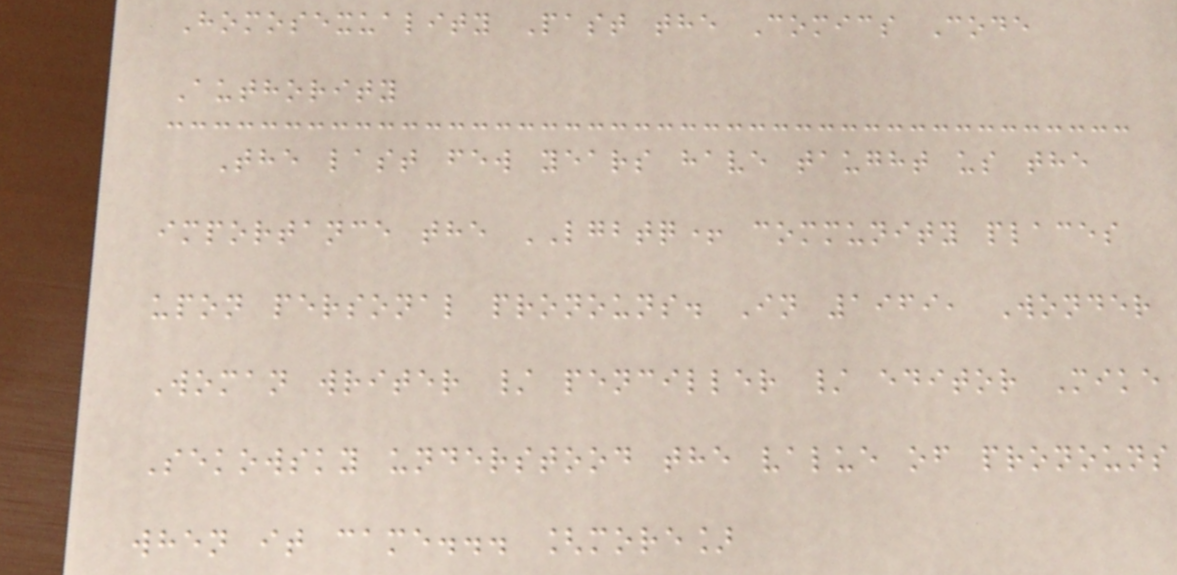Homosexuality Past the Comics Code
Authority
The last few years have taught us the
importance the LGBTQ+ community places
upon personal pronouns. In 1969, Wonder
Woman writer / penciller / editor Mike
Sekowsky understood the value of pronouns
when it came... [more]
